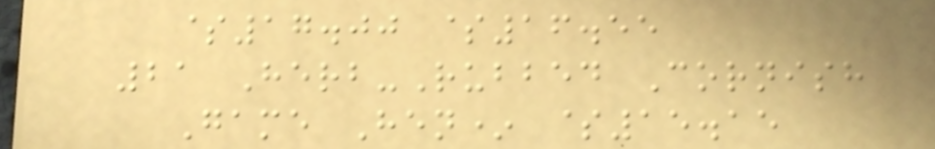$17.00 $16.55
21 Herb-Rubbed Cornish
Game Hen* $15.15
